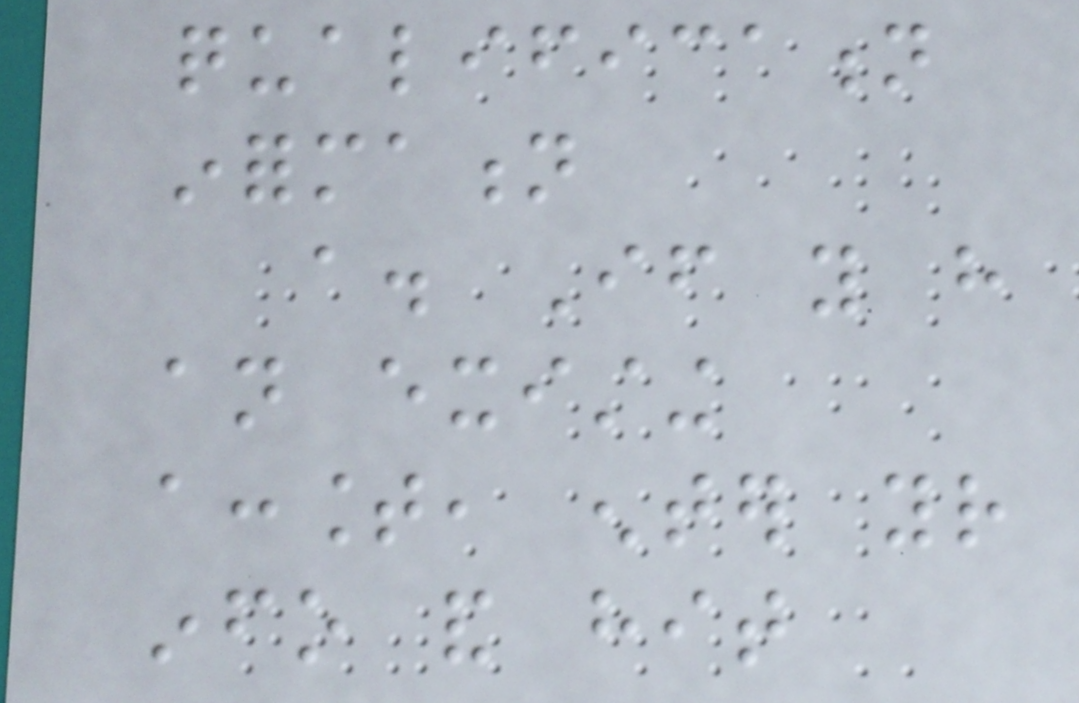qualification
information
a. If you have
an existing
account, enter your
info and hit
